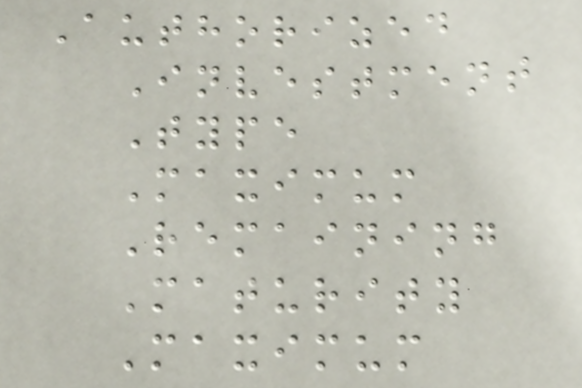Authorized
Investment
Type
Maximum
Remaining
Maturity
Maximum
